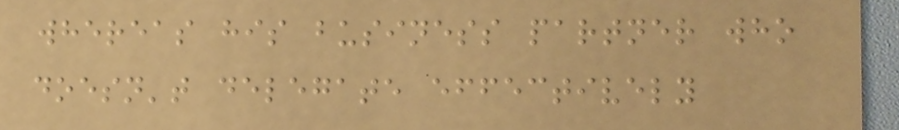whereas his business partner who
doesn't delegate effectively
